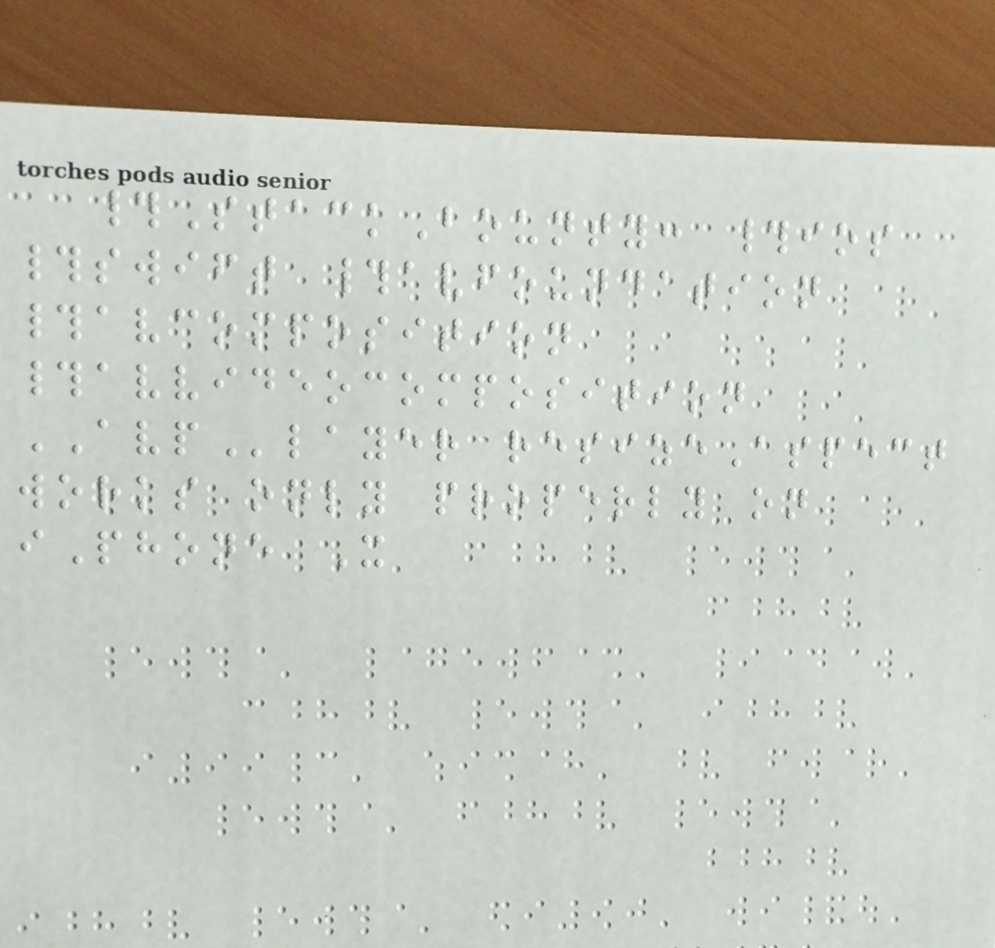#StackBounty: #ios
#swift #avfoundation
#avcomposition
#avvideocomposition
AVPlayer resizeAspect
works only properly on
iPhone X
